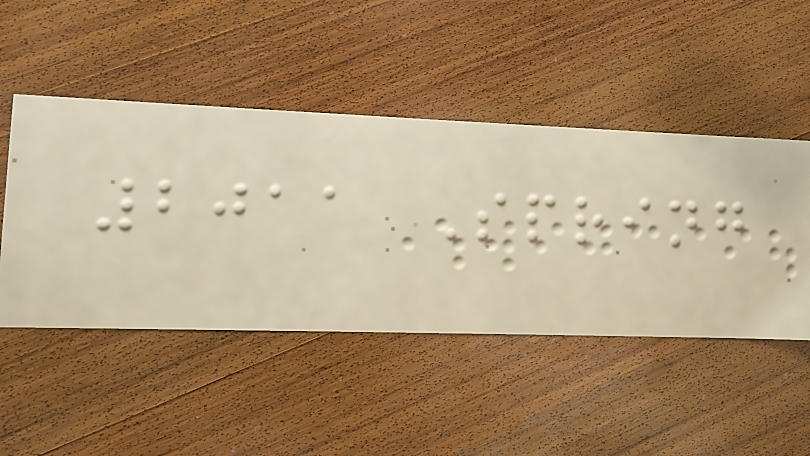2011 Spring
